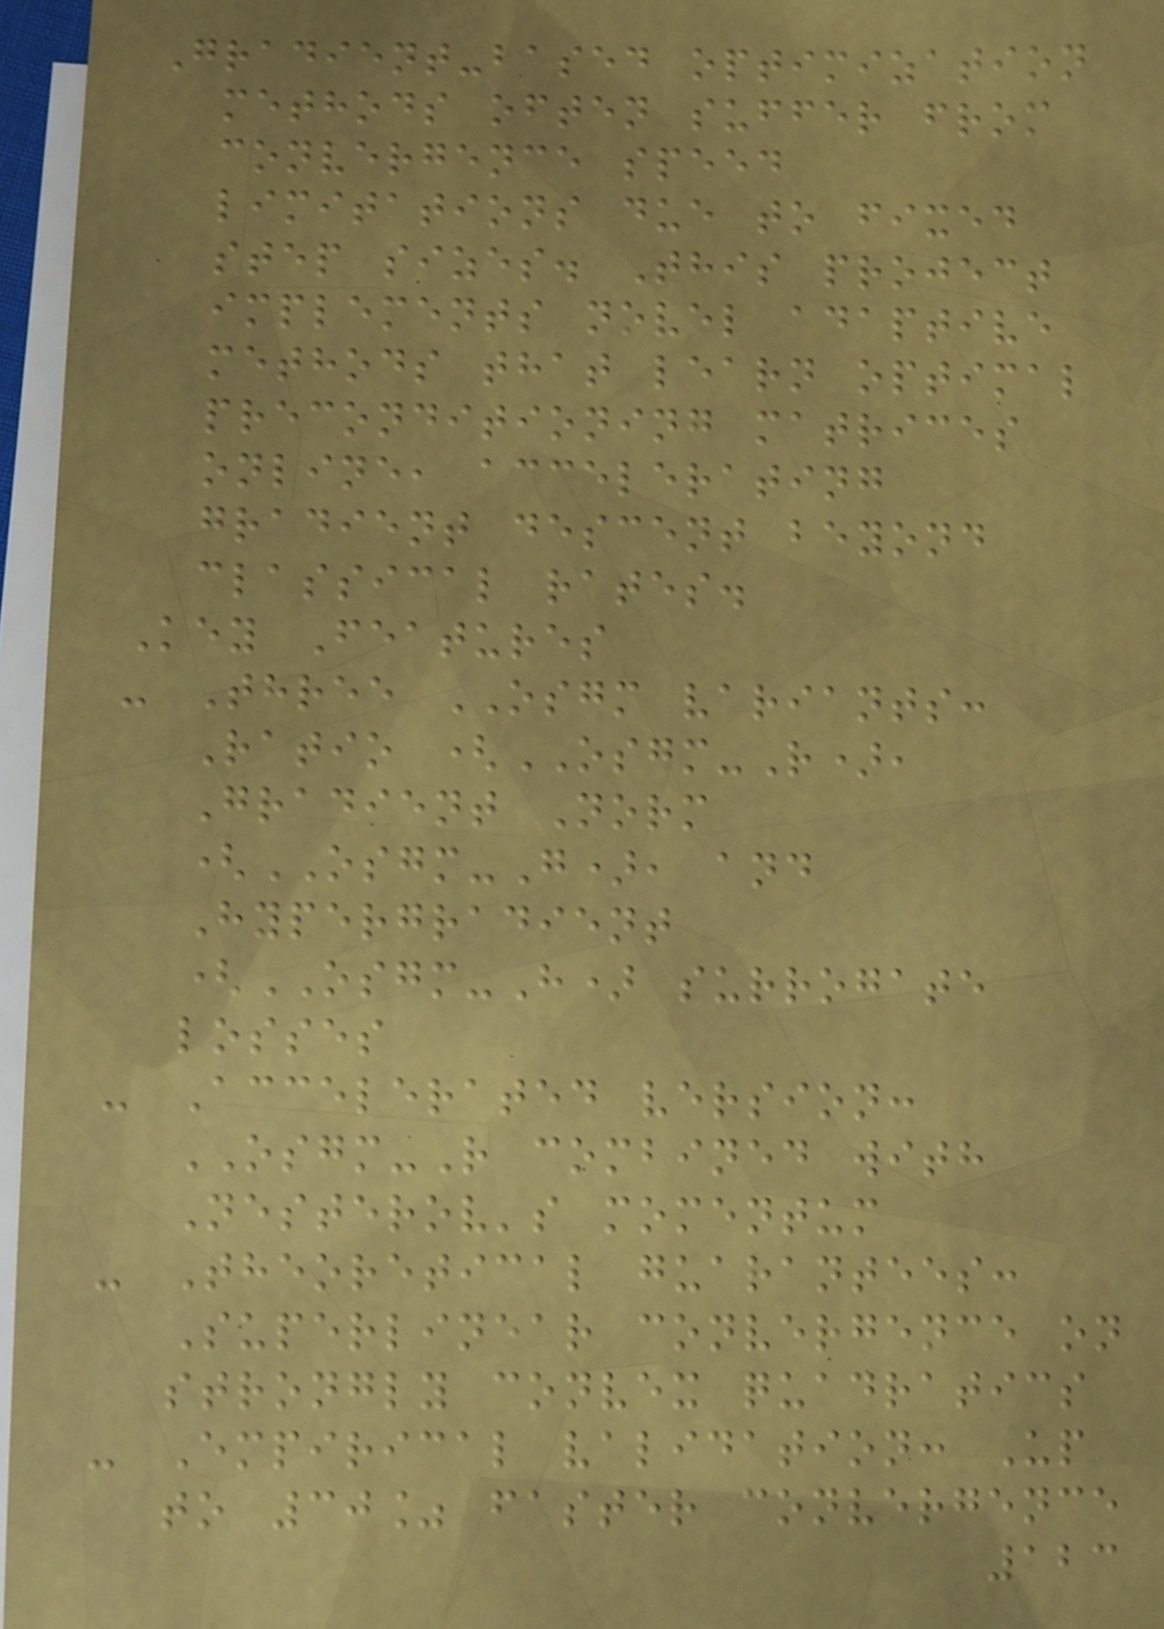Gradient-based optimization
methods often suffer from
convergence speed
limitations due to fixed
step sizes. This project
implements novel adaptive
methods that learn optimal
preconditioning matrices
online, accelerating
gradient descent beyond
classical rates.
Key Features
- Three OSGM variants:
Ratio (OSGM-R),
Gradient Norm
(OSGM-G), and
Hypergradient
(OSGM-H) surrogate
losses
- Accelerated version:
OSGM-R combined with
Nesterov's momentum
- Theoretical guarantees:
Superlinear convergence on
strongly convex quadratics
- Empirical validation: Up
to 30% faster convergence
123
